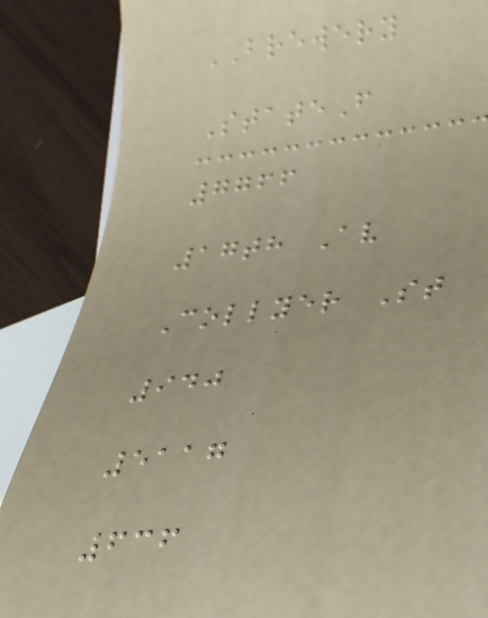BREWERY
StateF
7766
17th Av
Collyer St
940
5117
636
